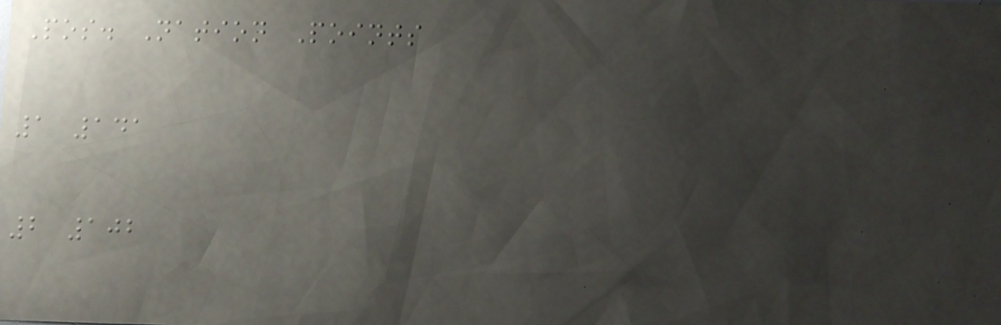Pos. Nation Points
1 141
2 102
